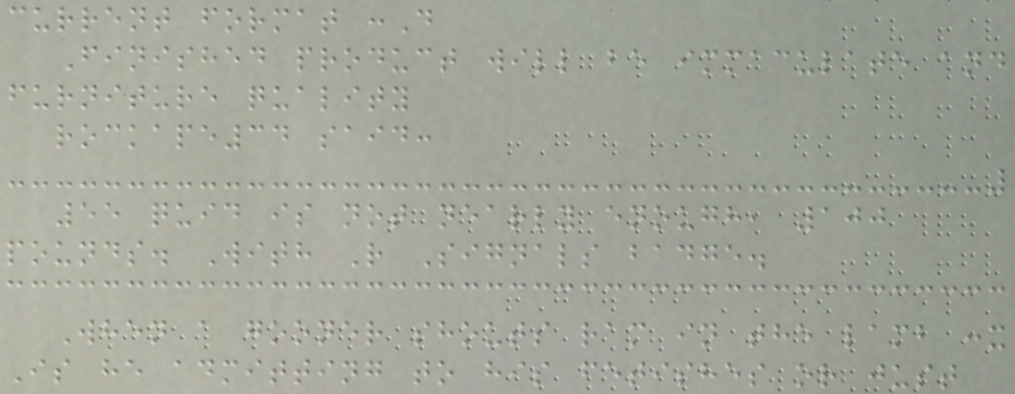current format :D
Finished product will be immaculate and
furniture quality
rockape34 said:
55 quid is not nearly enough, 100
pounds. With R Signals badge.
When a gooner shouts ram in the lamb :x
Is he admitting to his fetishes or just
